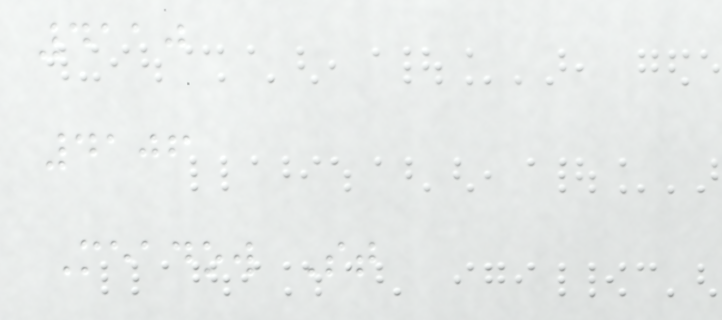4110
4106
Meadow St
